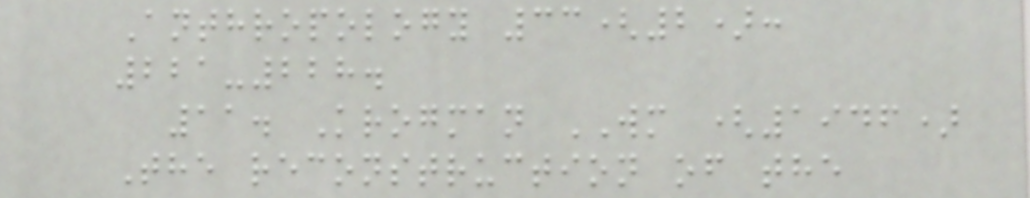Anthropology 33(2):
221-228.
11. Krogman WM (1946)
The reconstruction of the
